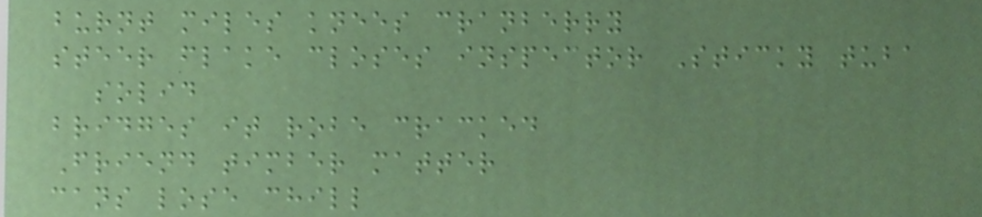burnt miles knees cranberry
steer flake closes inspector Sticky tuba
solid
bridges it robe cracked
Friend timber matter
cans lose chill
